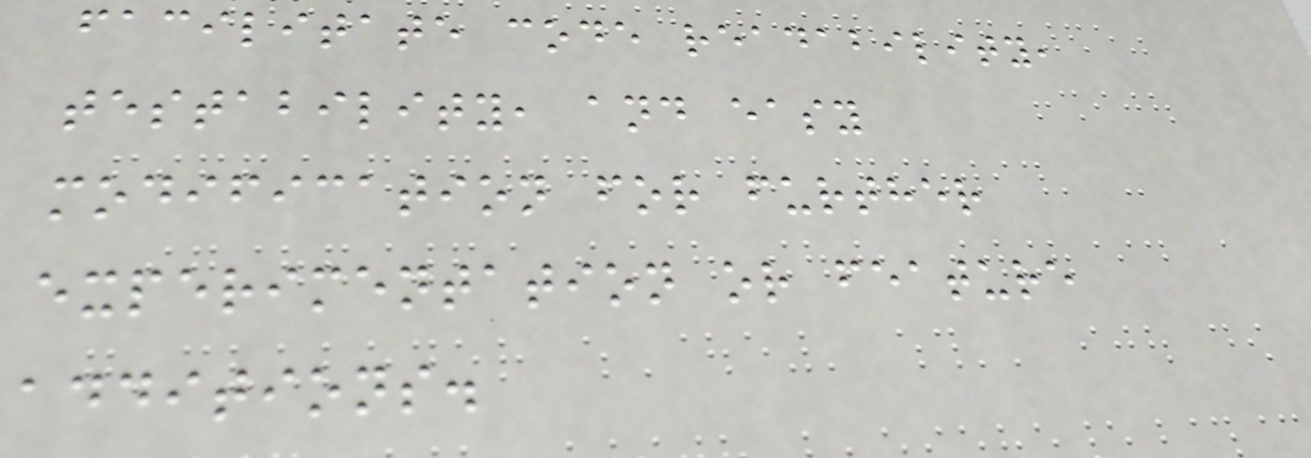facilitate code readability,
testability, and easy
modification for further
experimentation or feature
additions.
